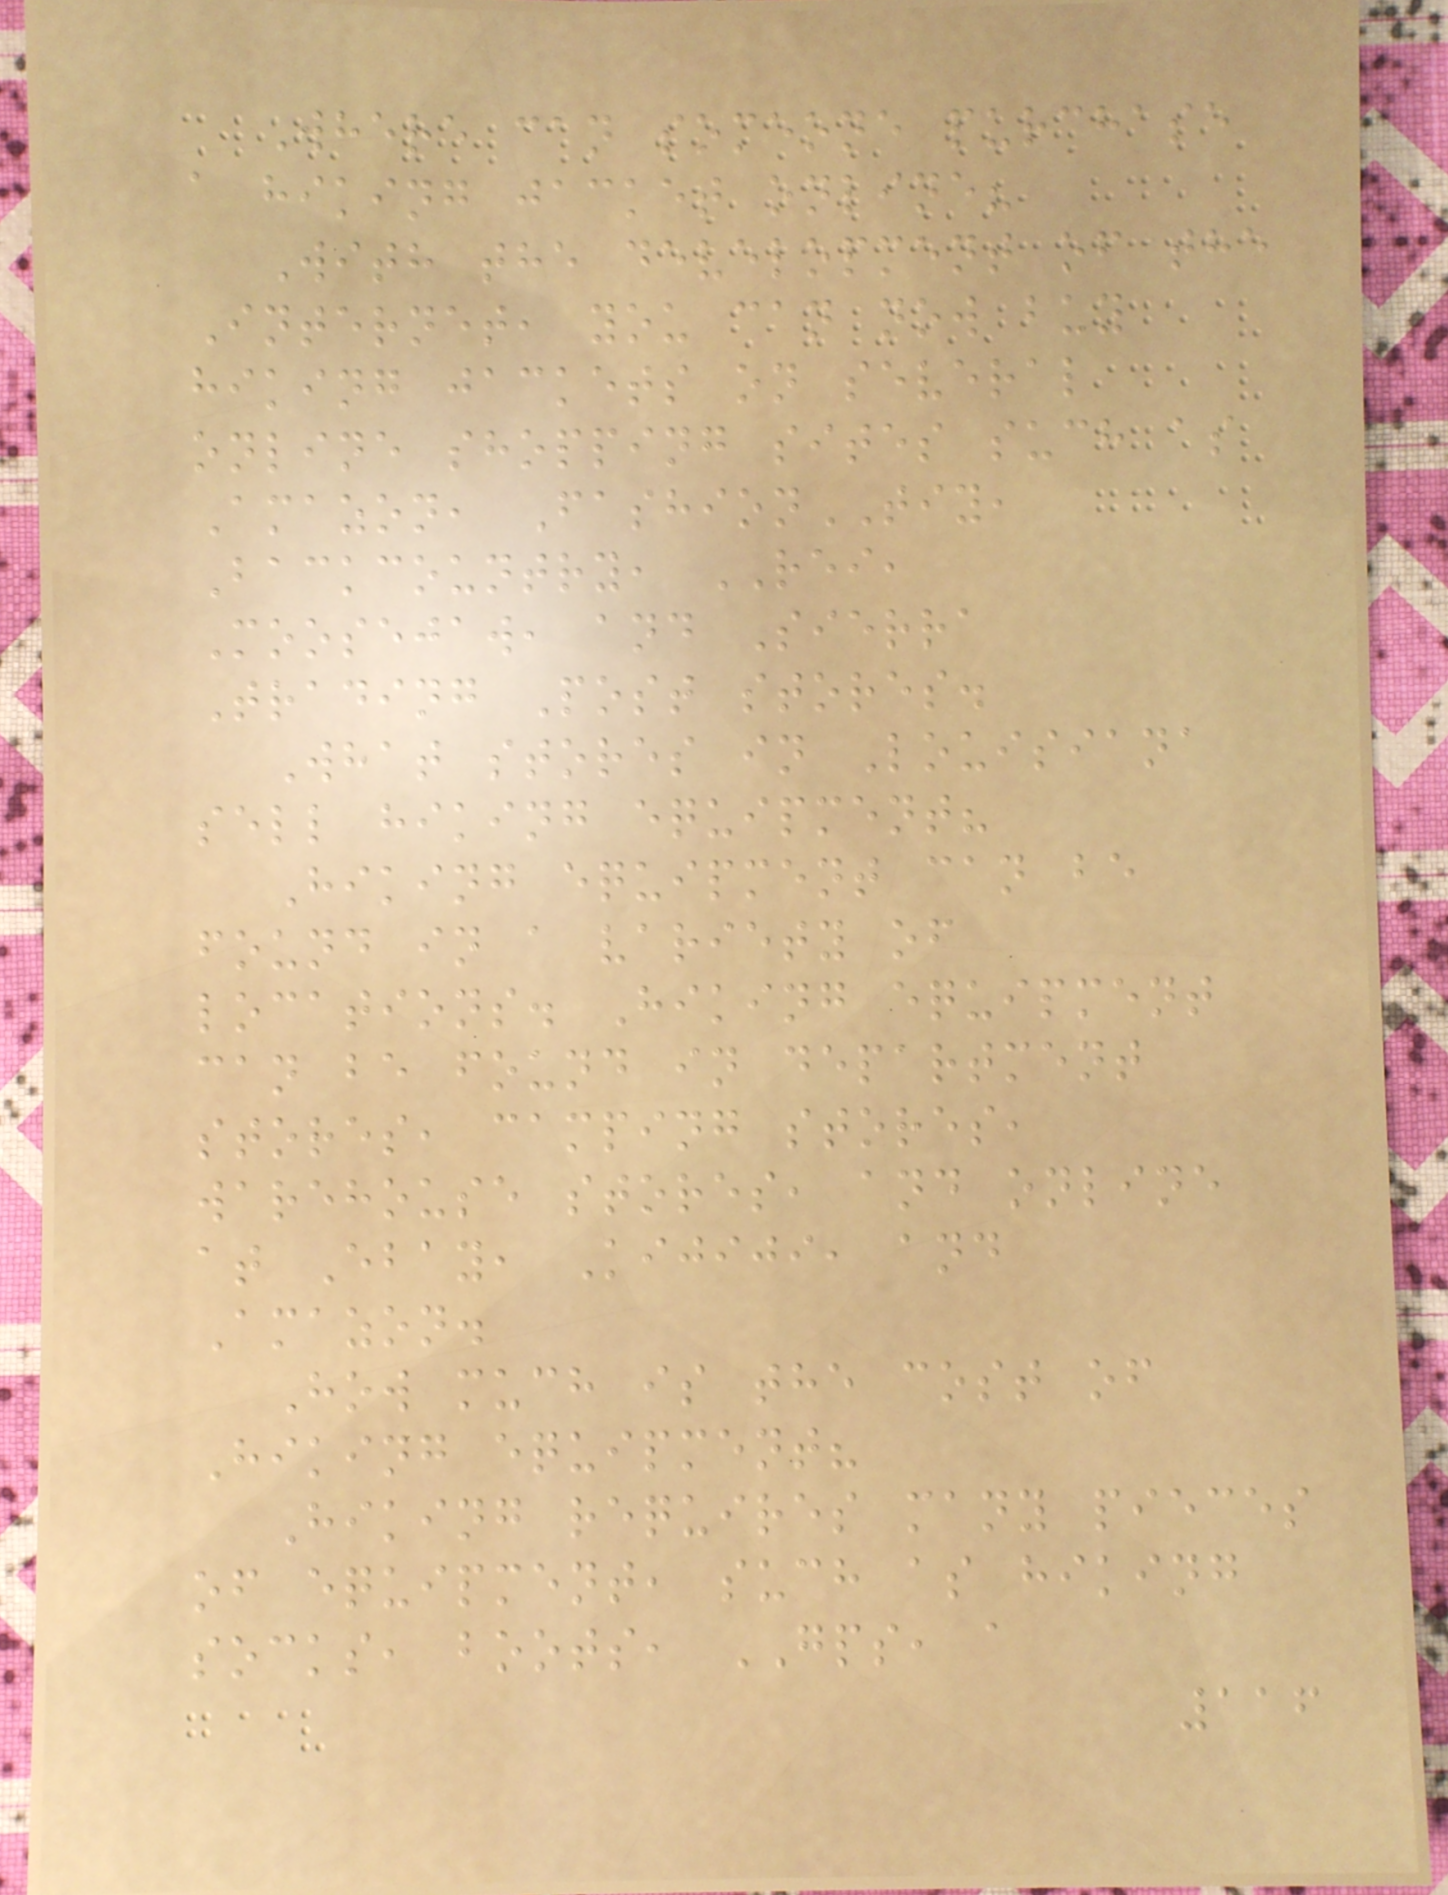Where can someone purchase
a hiking jacket online?
With the development of the
Internet, you can now buy
hiking jackets on several
online shopping sites such as
Amazon, FashionTIY,
Backcountry, REI,
Moosejaw, and Sierra
Trading Post stores.
What stores in Louisiana
sell hiking equipment?
Hiking equipment can be
found in a variety of
locations. Hiking equipment
can be found in department
stores, camping stores,
warehouse stores, and online
at Ebay, Kijiji, and
Amazon.
How much is the cost of
Hiking equipment?
Hiking requires many pieces
of equipment, such as hiking
socks, boots, GPS, a
116
